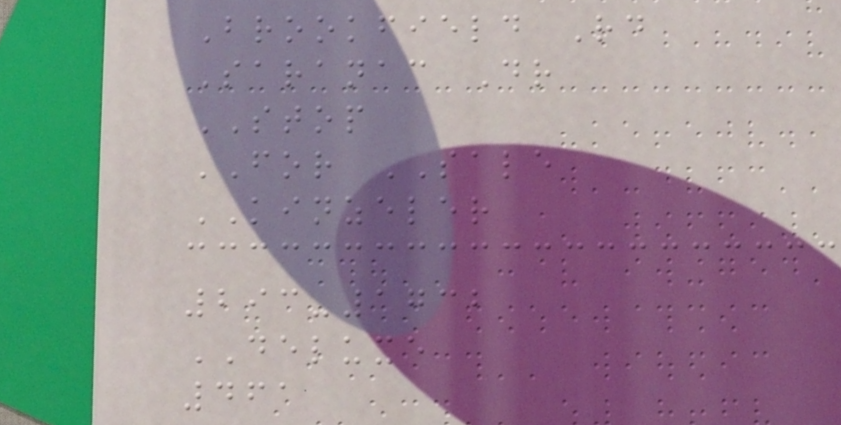Brookfield Rd
Saranac Dr
STOP
FOR SALE
KINZELER
293-1732
DELUXE
461
